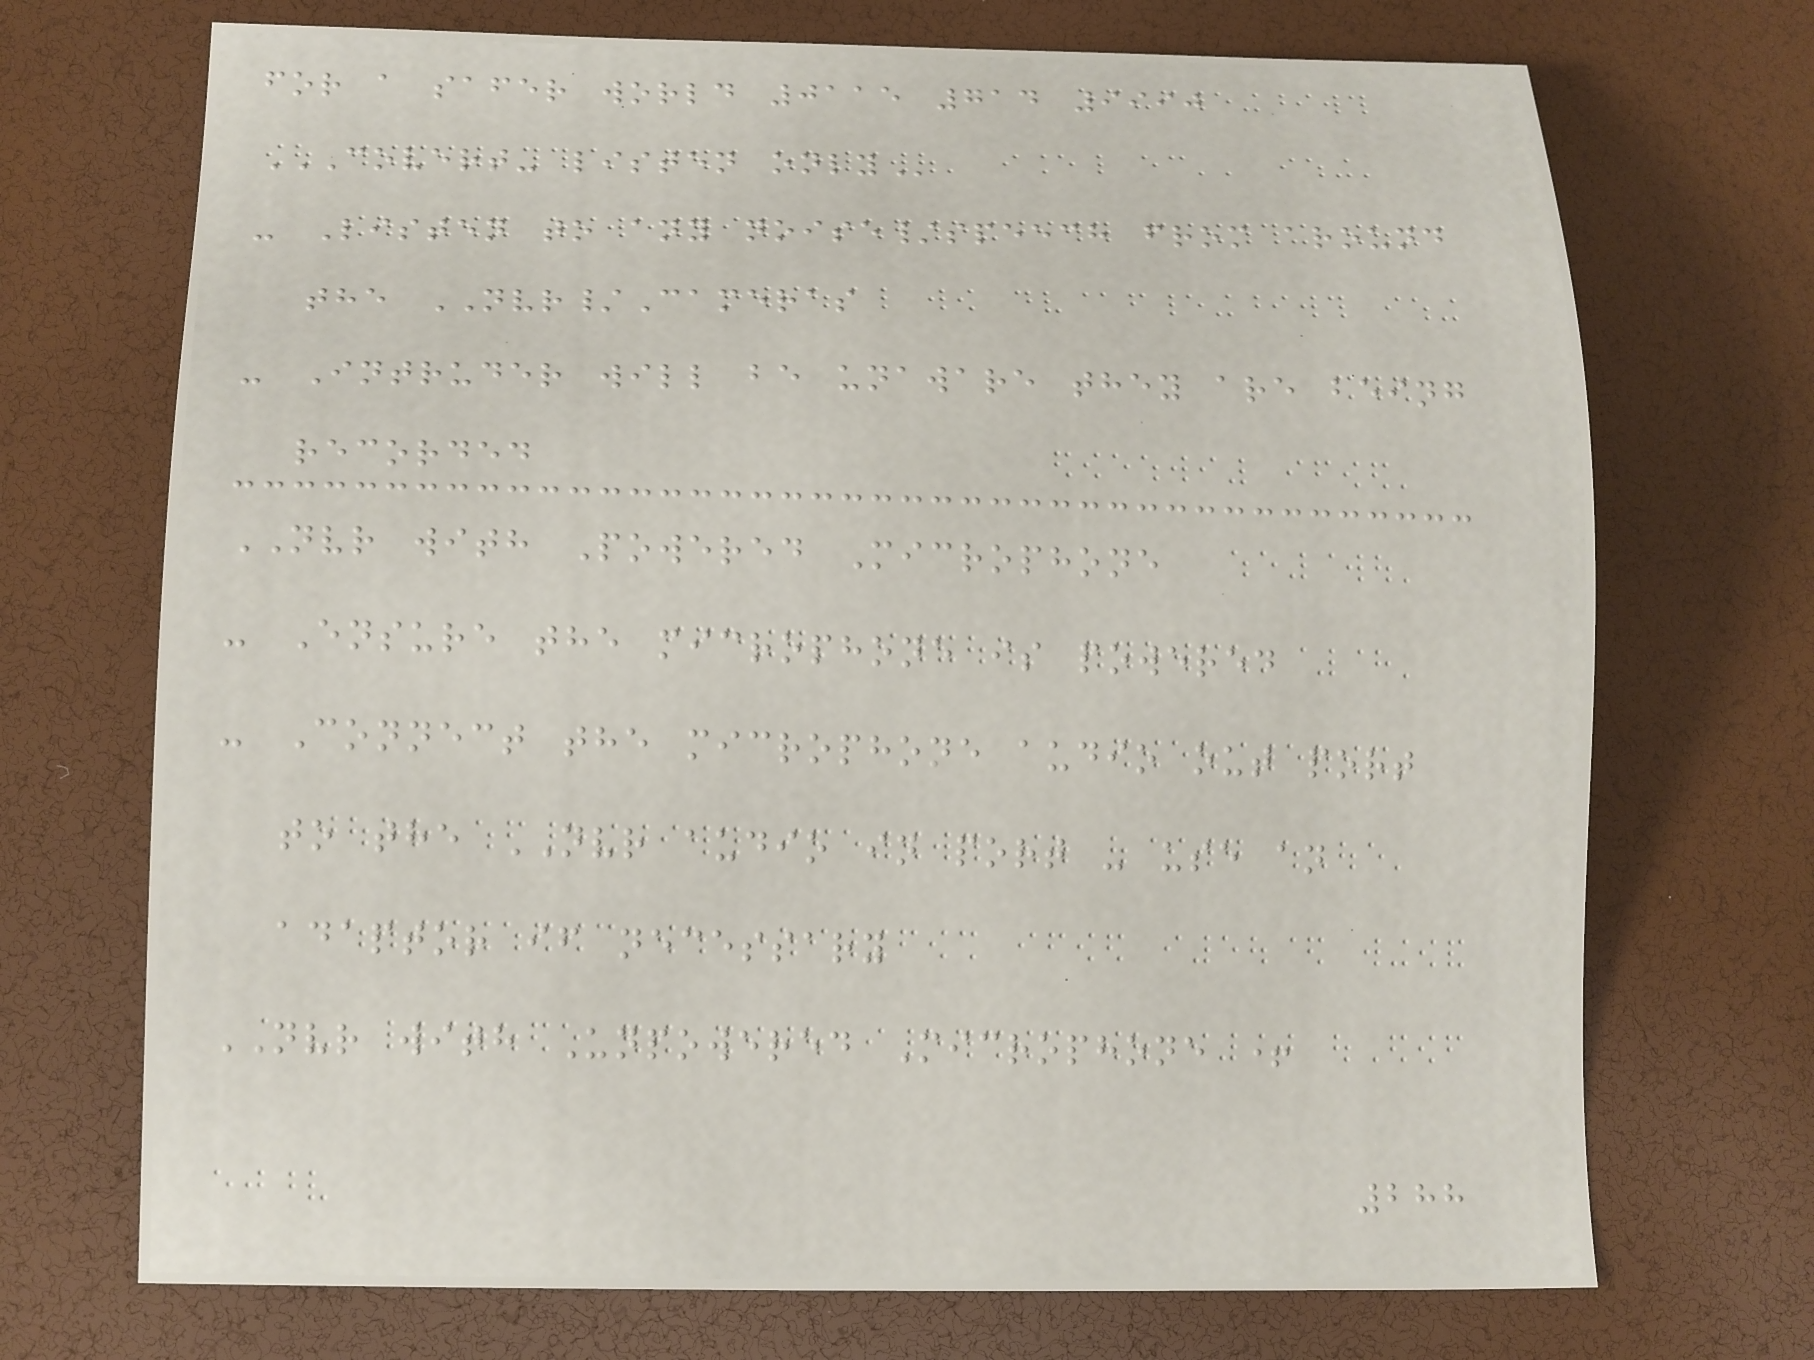for a safer world 0115 714 9990
COVERT- LISTEN ONLY
- Listen to any noise/speech from around
the NVR/Cameras
- Intruder will be unaware they are being
recorded
NVR with Powered Microphone
- Ensure the microphone is powered
- Connect the microphone audio out port
to the NVR audio in port - use an
adaptor if necessary
NVR with Unpowered Microphone +
288
